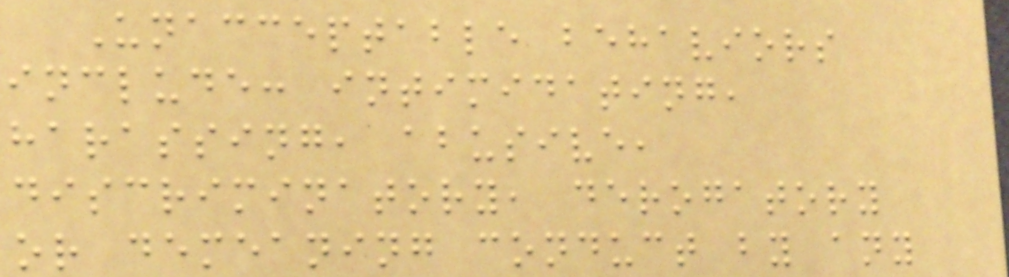Unacceptable behaviors
include: intimidating,
harassing, abusive,
discriminatory, derogatory
or demeaning conduct by any
